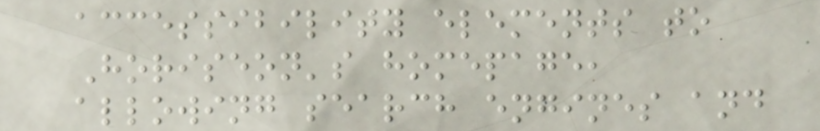accessibility elements to
Horiseon's homepage,
allowing search engines and
